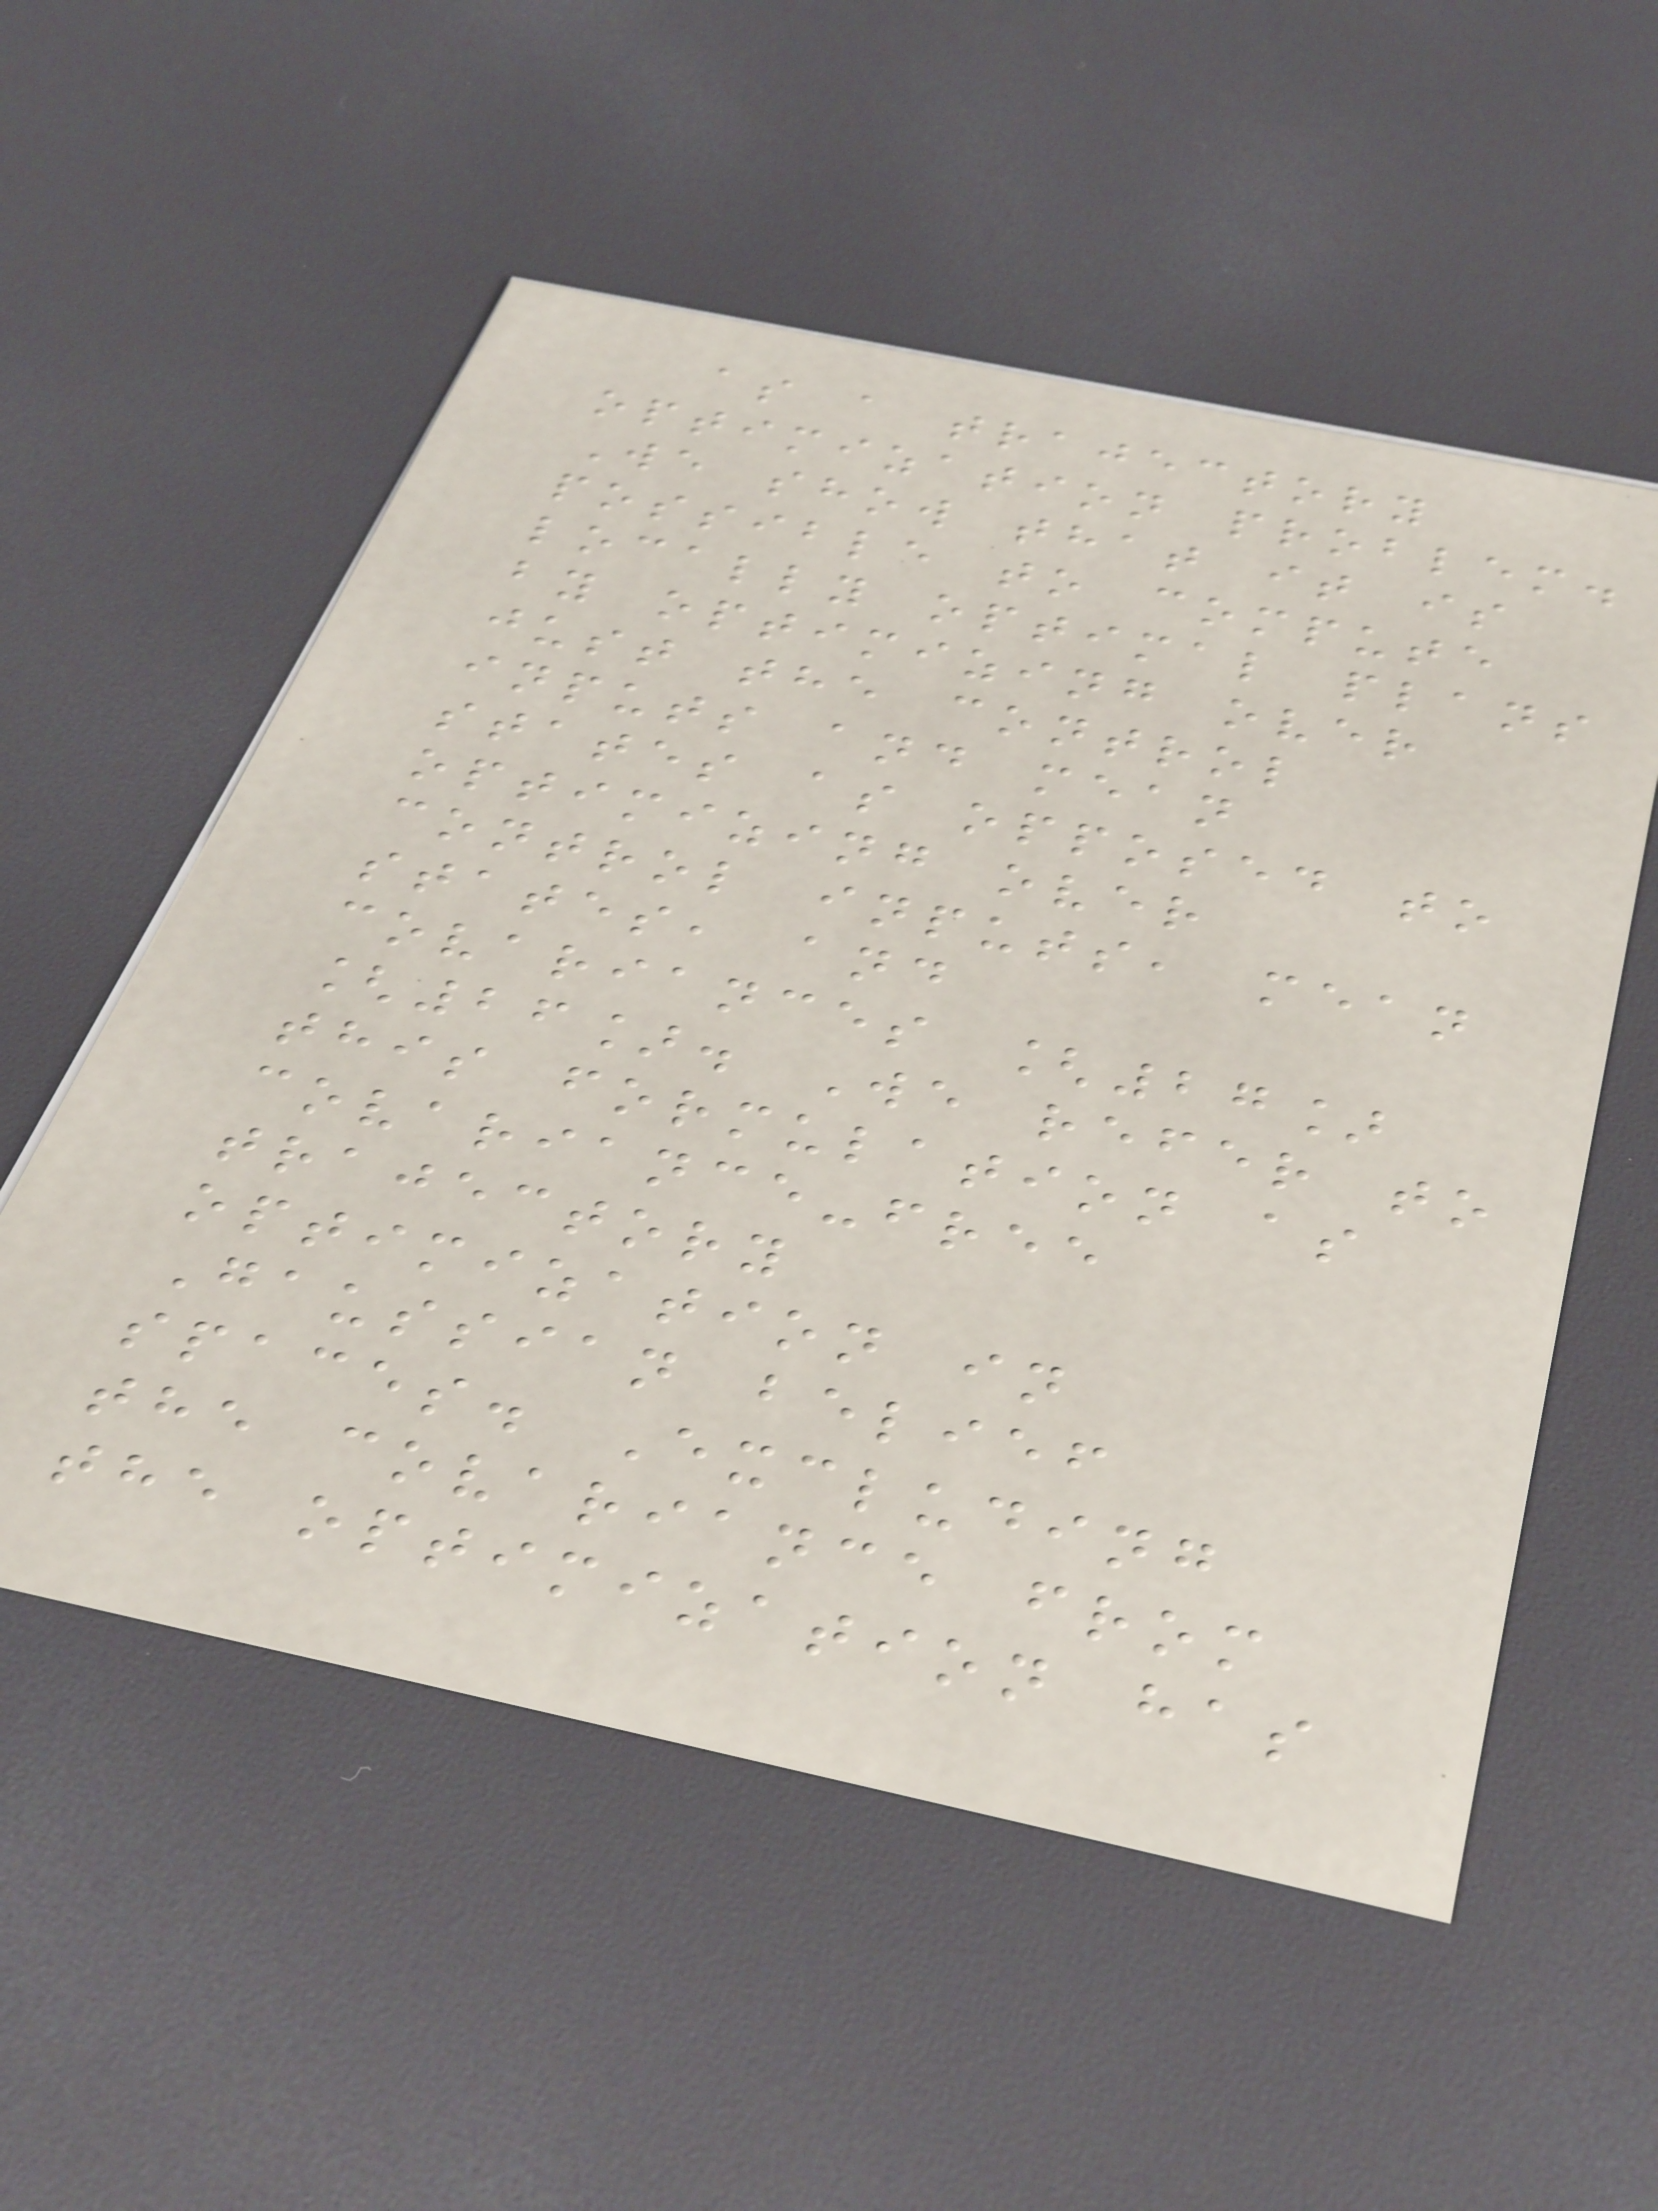as a trajectory
optimization problem.
We show that it is
possible to compute
locally optimal plans
by optimizing over
just the control
inputs and mean
states as opposed to
optimizing over
control inputs, mean
states, and
covariances [27]
[26]. We refer to
this formulation as
covariance-free
trajectory
optimization in
Gaussian belief
spaces. Excluding
the covariance from
the optimization has
